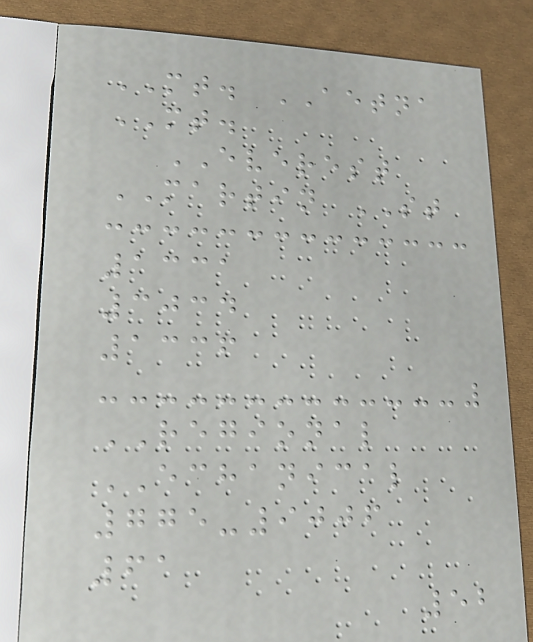MT. AETNA
MT.
EVEREST
MARTIN ST
1331
3034
1336
REGIONAL
ECHANICAL
775-9006
61
52
